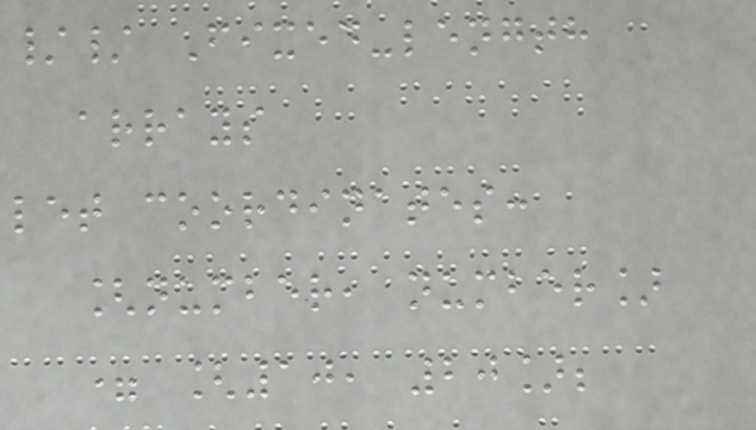// Fixed-length
arrays
let coordinates:
[number, number]
= [10, 20];
